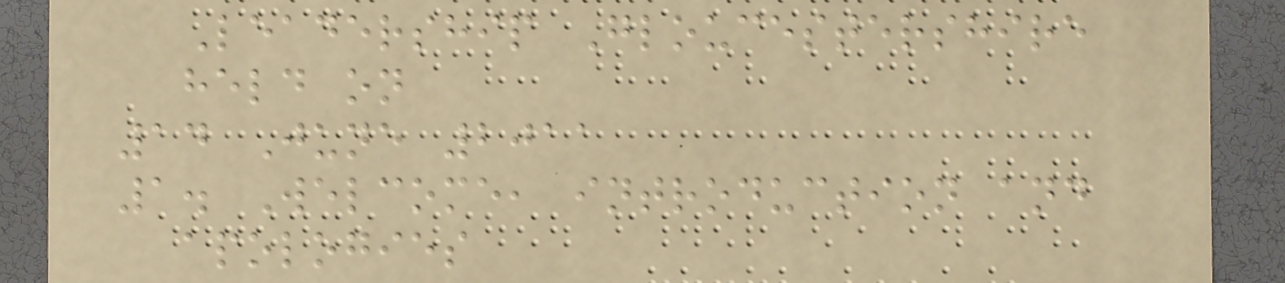Leadership Gloucestershire
held on
14 June 2011
1. Welcome, introduction and
apologies
